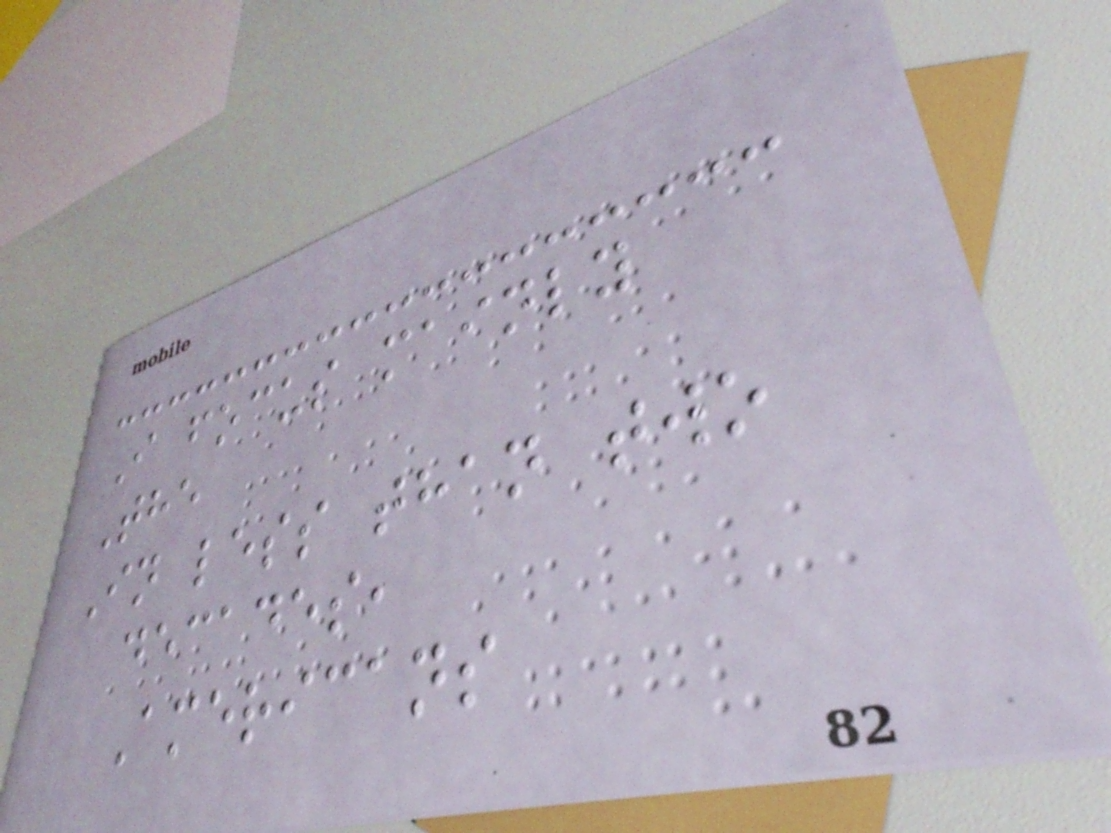I focus mainly
The
In less than two
decades,
Americans
